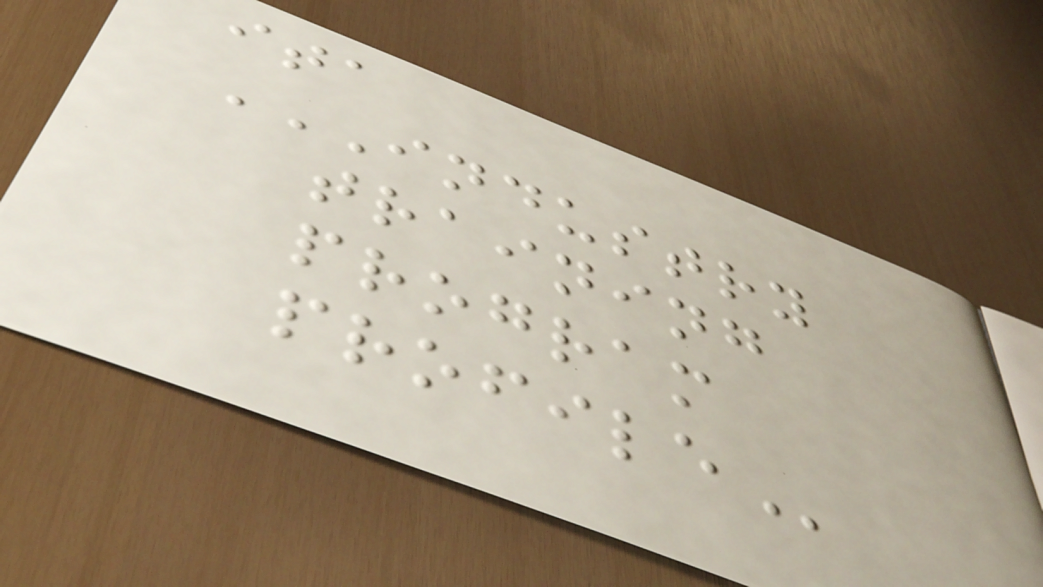ita
INDUSTRY
TRAINING
PROGRAM
PROFILE
